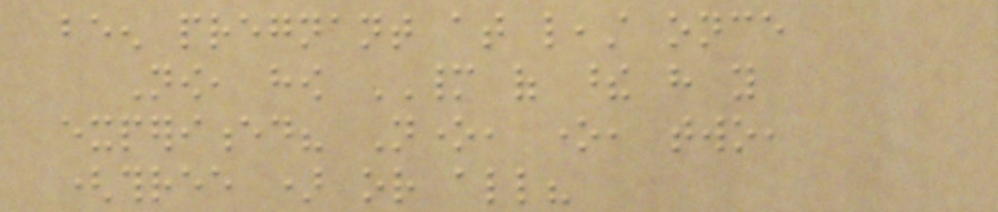been pregnant at least once
Now, how MANY of these have you
experienced? None, one, two,
(three ) or all?
